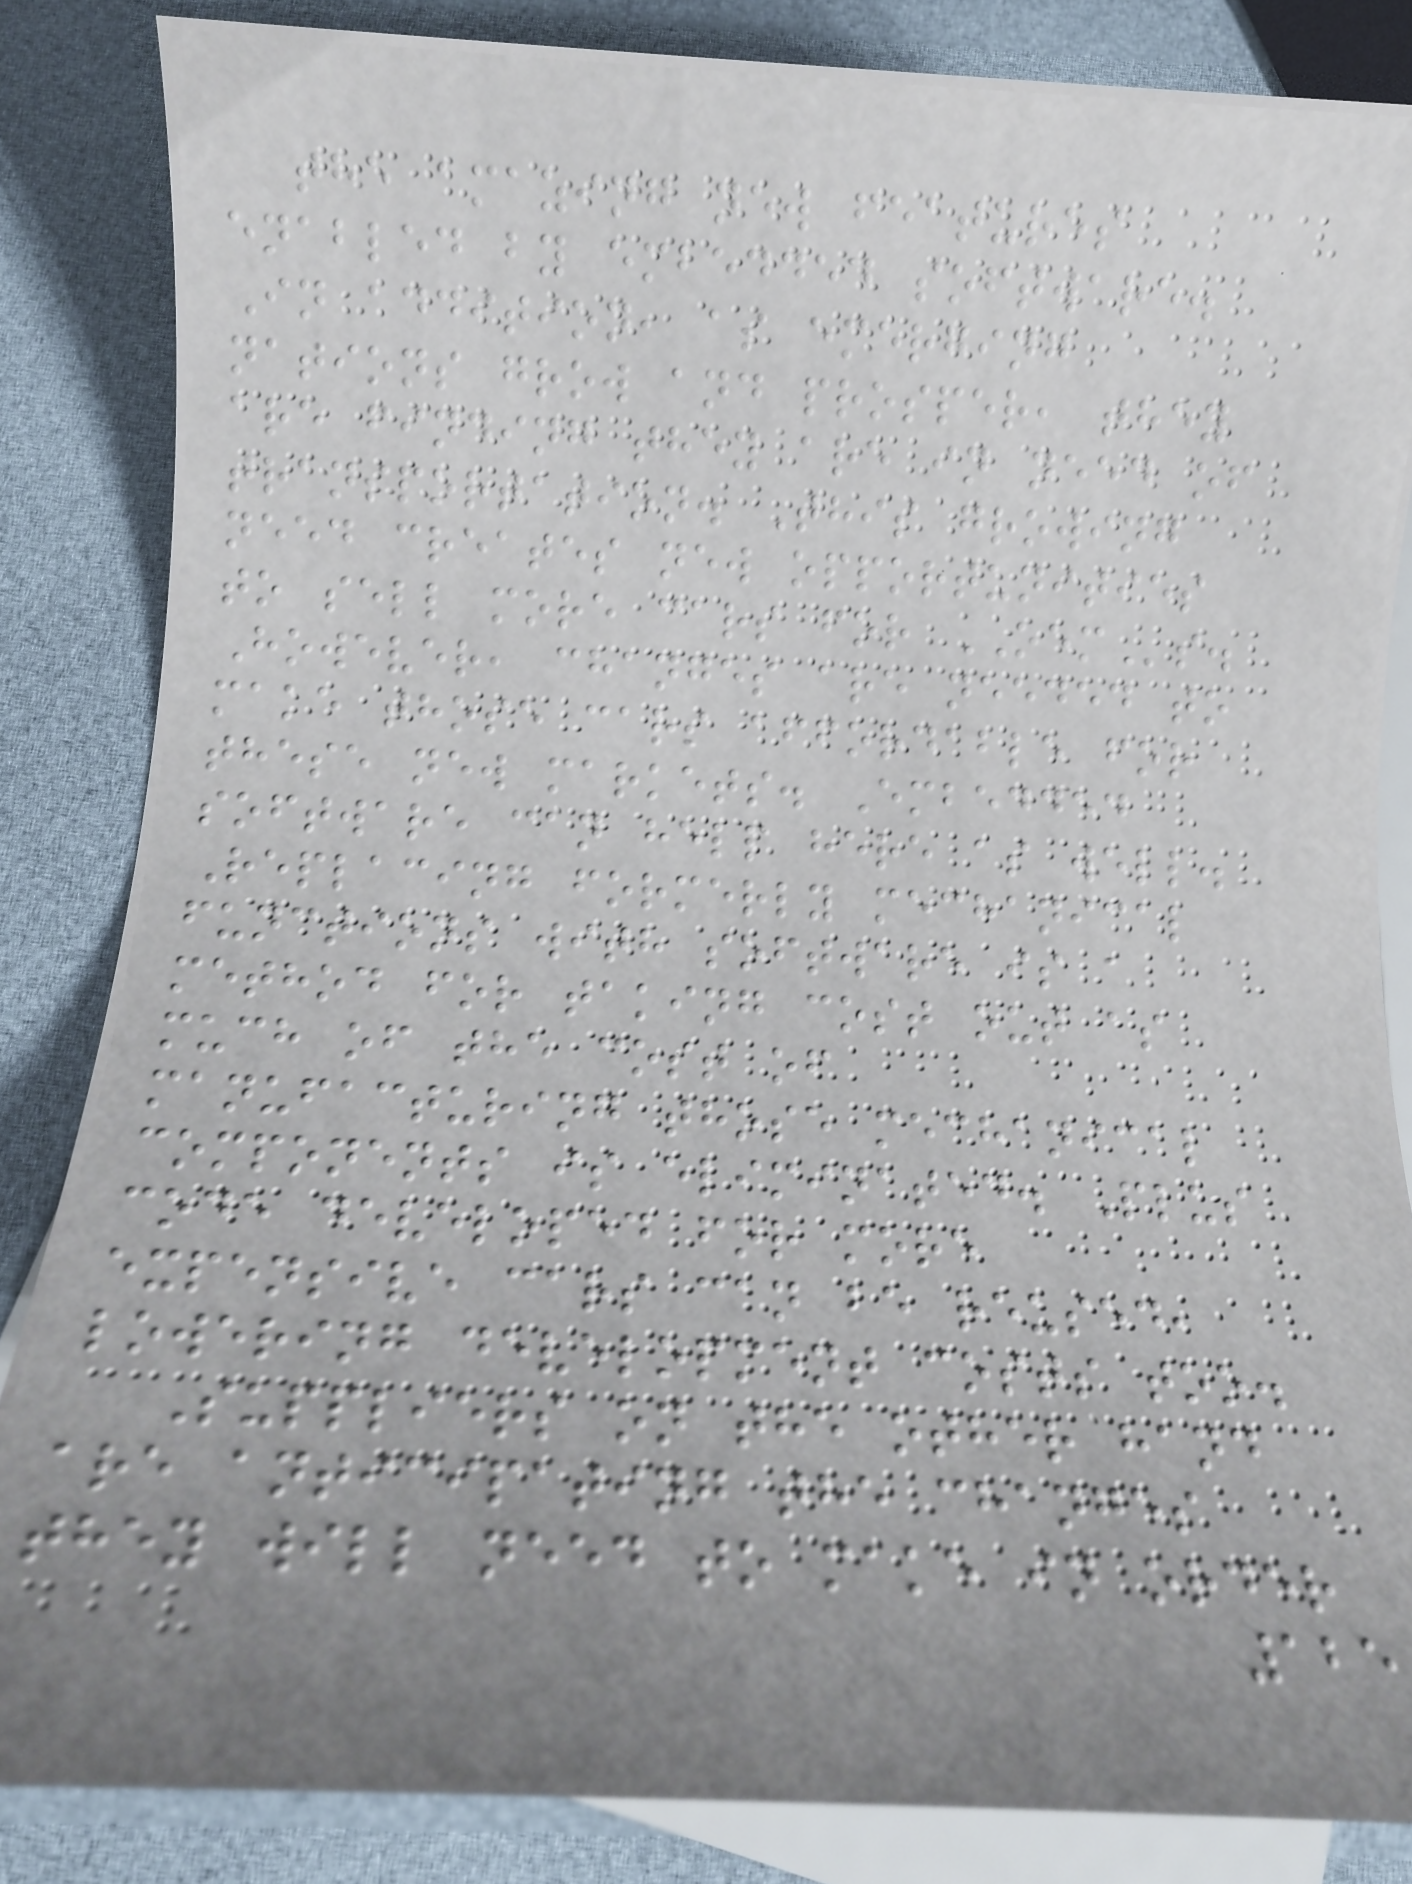the amazing new features
enabled by embedded software.
In addition, as emerging
nations grow and prosper, they
are finding they are in need of
transportation. This growing
need creates new opportunities
to sell more cars for OEMs.
However, changes are needed to
make those cars affordable for
these new markets. Embedded
software can help here as well.
Replacing formerly mechanical
functions with software is a
method for taking cost out as
much of the cost of
manufacturing those mechanical
components is eliminated. Plus
code developed for more
expensive cars can be reused,
lowering development costs too.
Suppliers on the other hand
are anticipating the changes
they will need to make in order
125
